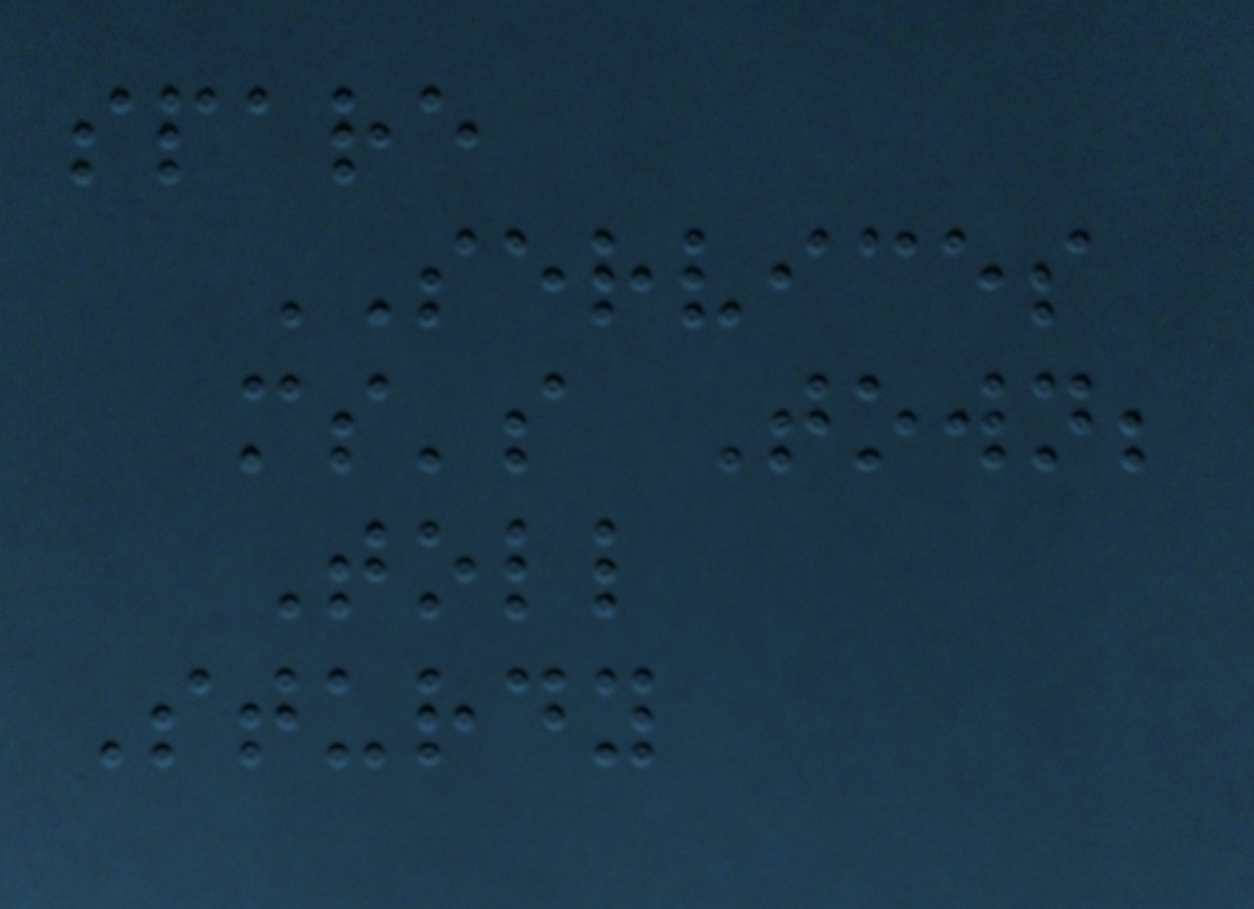spare
SERVICES
ms's Town;
Toll
Sturdy
